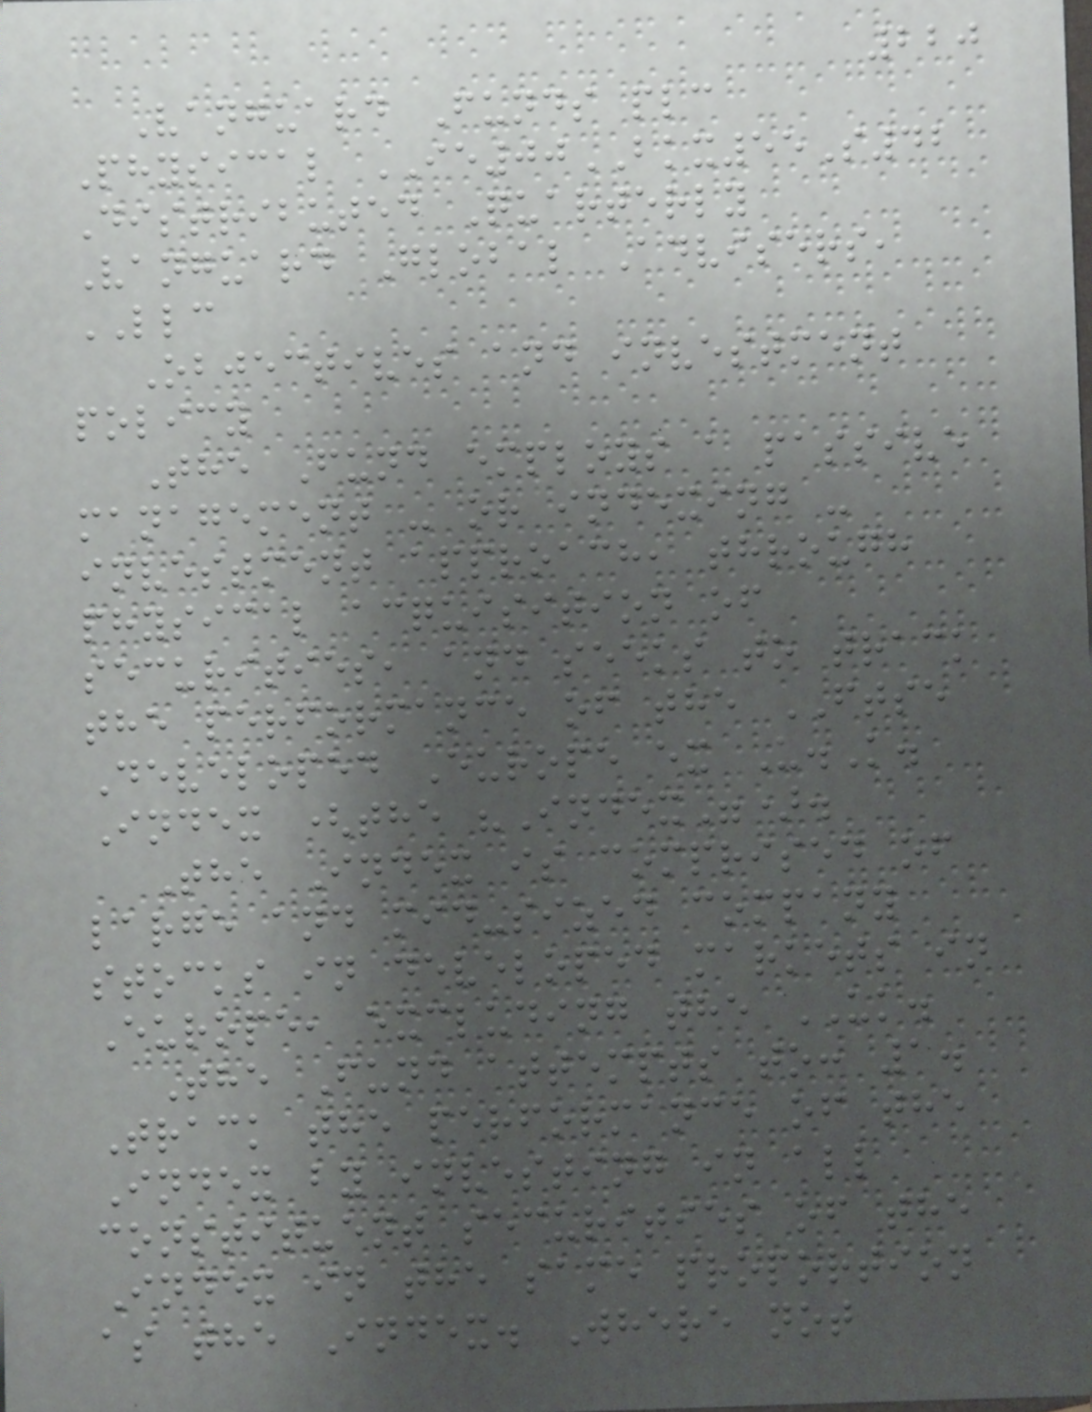220
Vanguard Funds plc
Physical IE00BKX55S42
Distributed Quarterly
Vanguard Global Advisers,
LLC
Objectives and investment
policy
The Fund employs a passive
management - or indexing -
investment approach, through
physical acquisition of
securities, and seeks to track
the performance of the FTSE
Developed Europe ex U.K.
Index (the "Index").
The Index is comprised of
large and mid-sized company
stocks in developed markets in
Europe, excluding the UK.
The Fund attempts to: 1.
Track the performance of the
Index by investing in all
constituent securities of the
Index in the same proportion
as the Index. Where not
